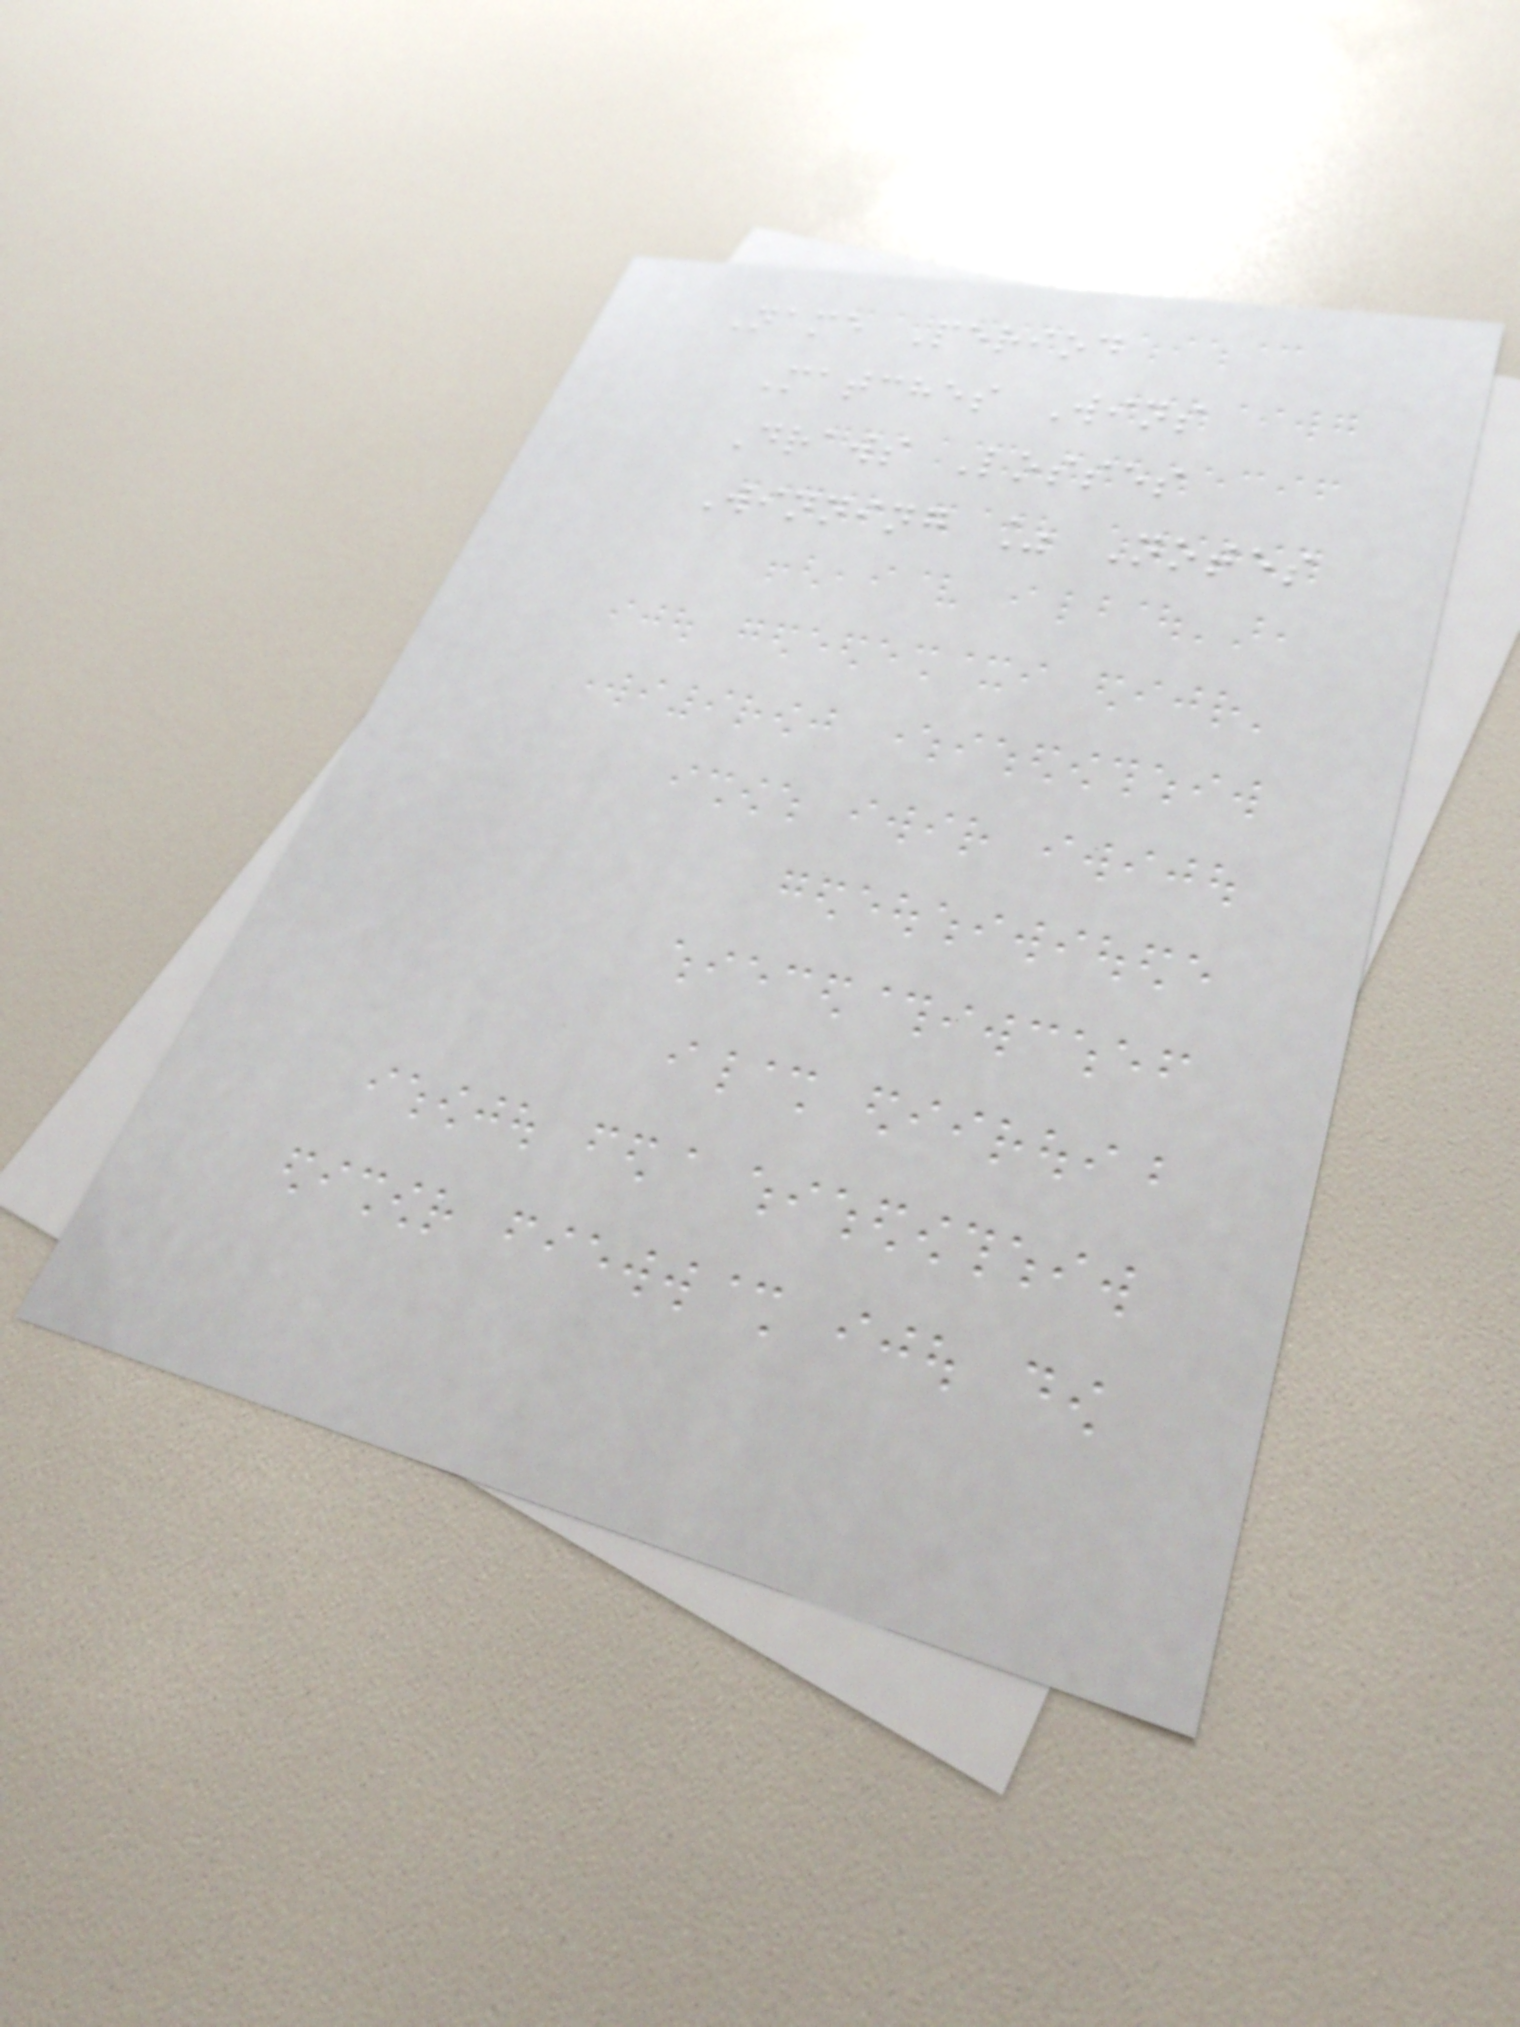Name Period
Matches Wins
Draws Losses
Winning % Notes
